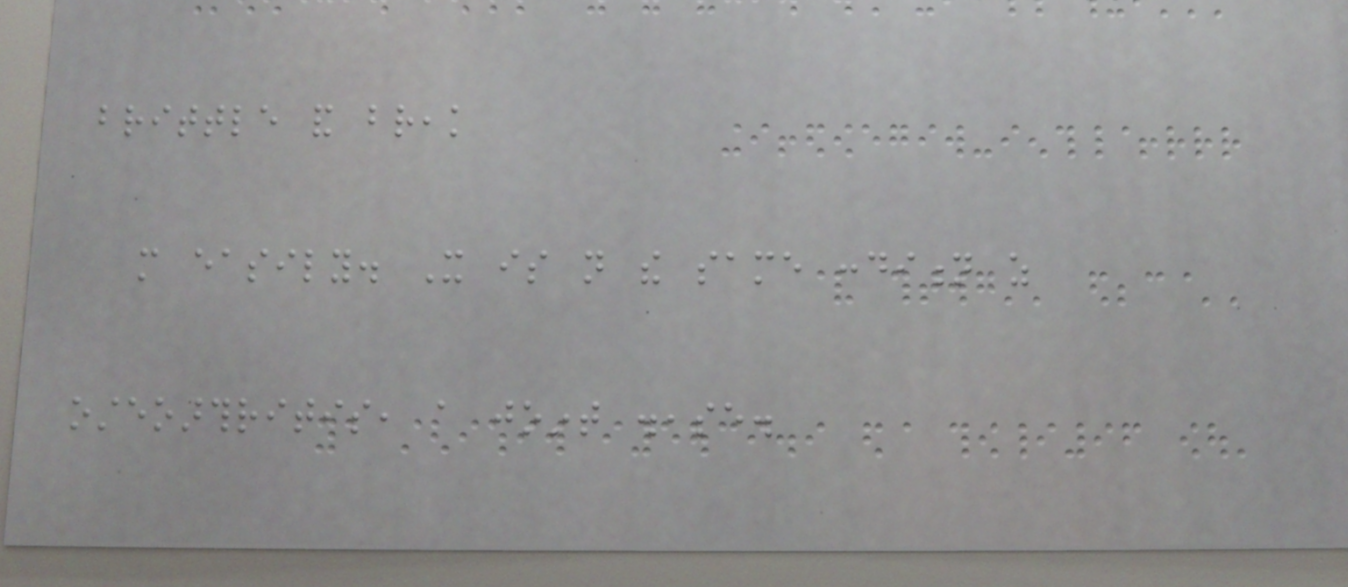brittle and break
more easily. It is not the same condition as
osteoarthritis, a joint disease.
